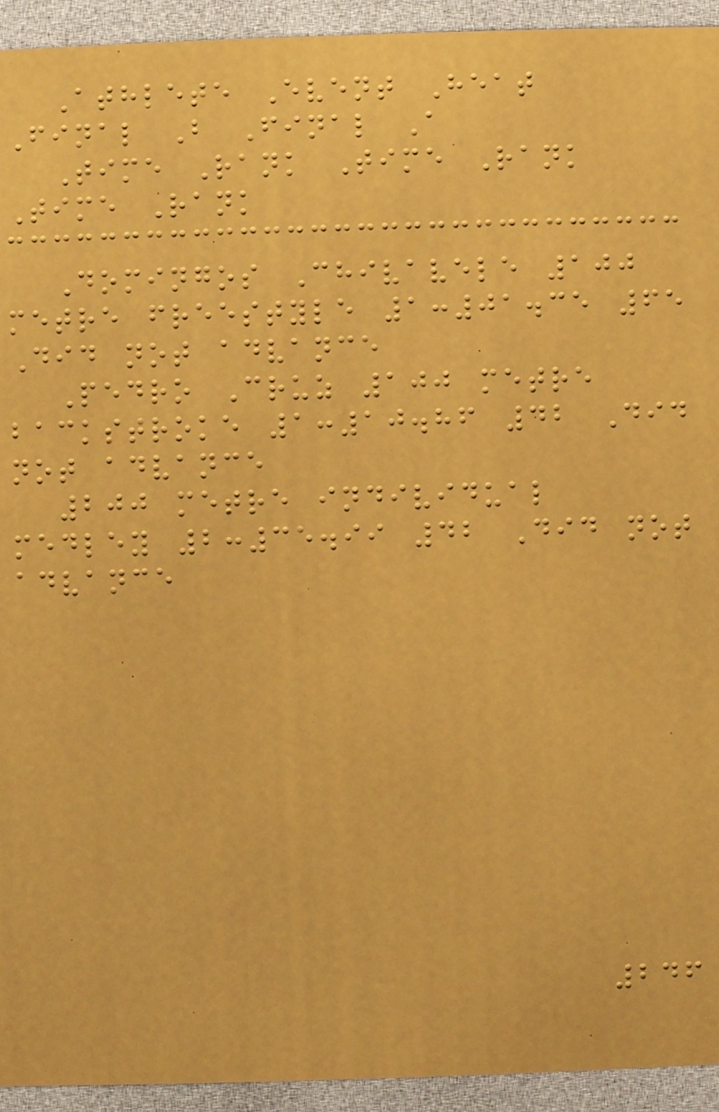Athlete Event Heat
Final B Final A
Time Rank Time Rank
Time Rank
Domingos Chivavele 100
metre freestyle 1:01.35 65
Did not advance
Pedro Cruz 100 metre
backstroke 1:10.86 42 Did
not advance
200 metre individual
medley 2:35.99 42 Did not
advance
246
